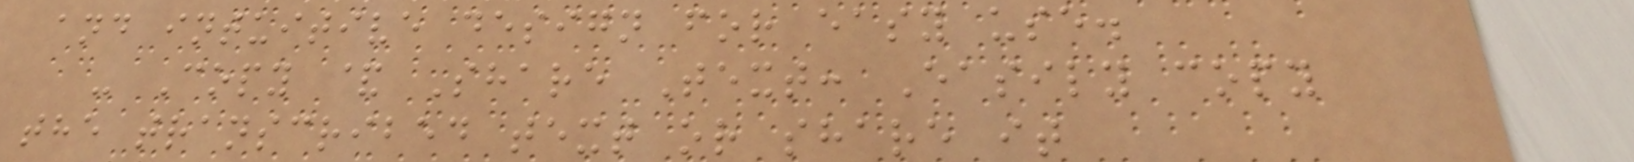and intuitive design for easy use.
- Copy & Share Text: Easily copy
the transcribed text or share it
